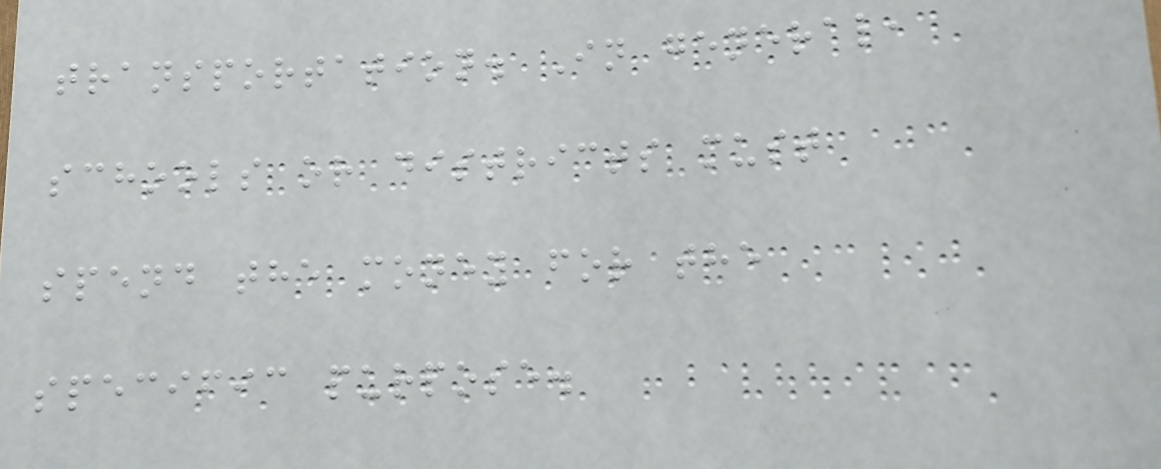transportation. In general,
schools or districts must
spend the money for the
specific purpose.
